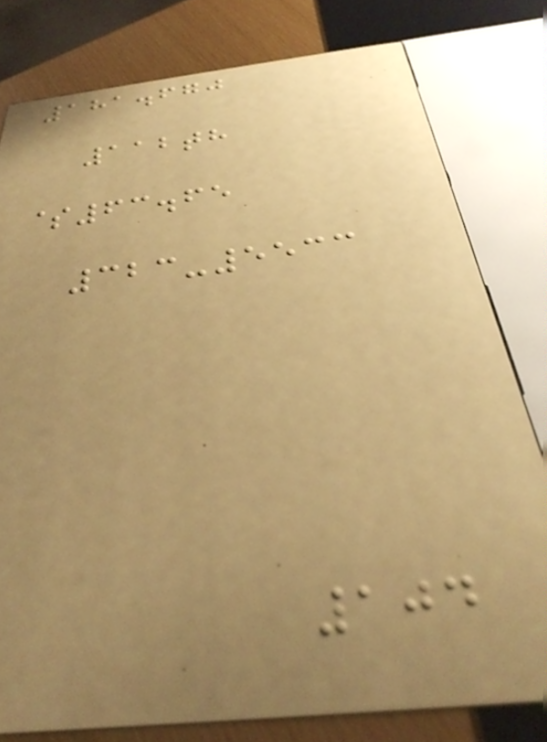181.670
112th
$63.65
323-5533
104
